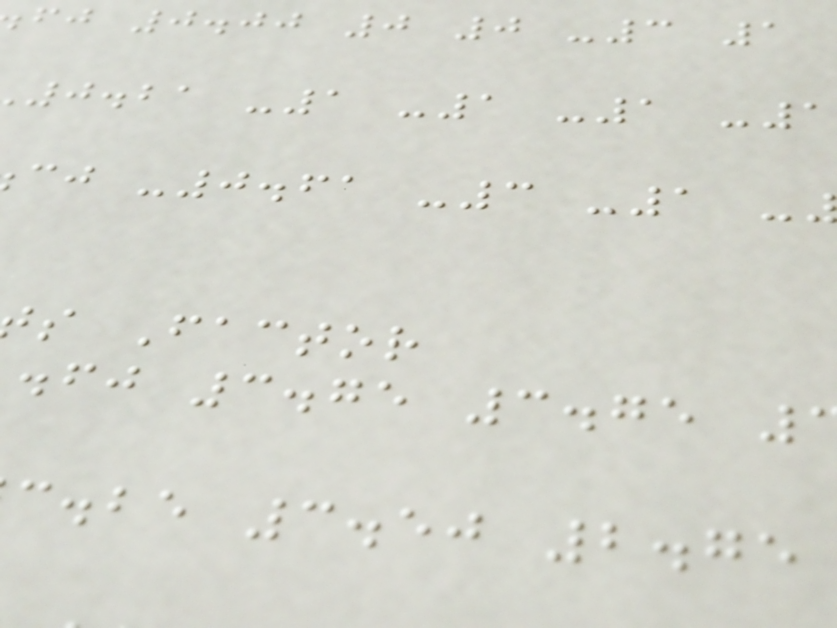fj 0.00 0 0 -3 1
0.21 -1 -1 -1 -1
cj -0.61 -3 -1 -
s Factor
.fj 3.75 3.75
c.be 3.50 2.75
